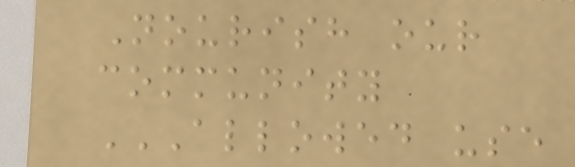Nourish our
community
ALLOWED USE
